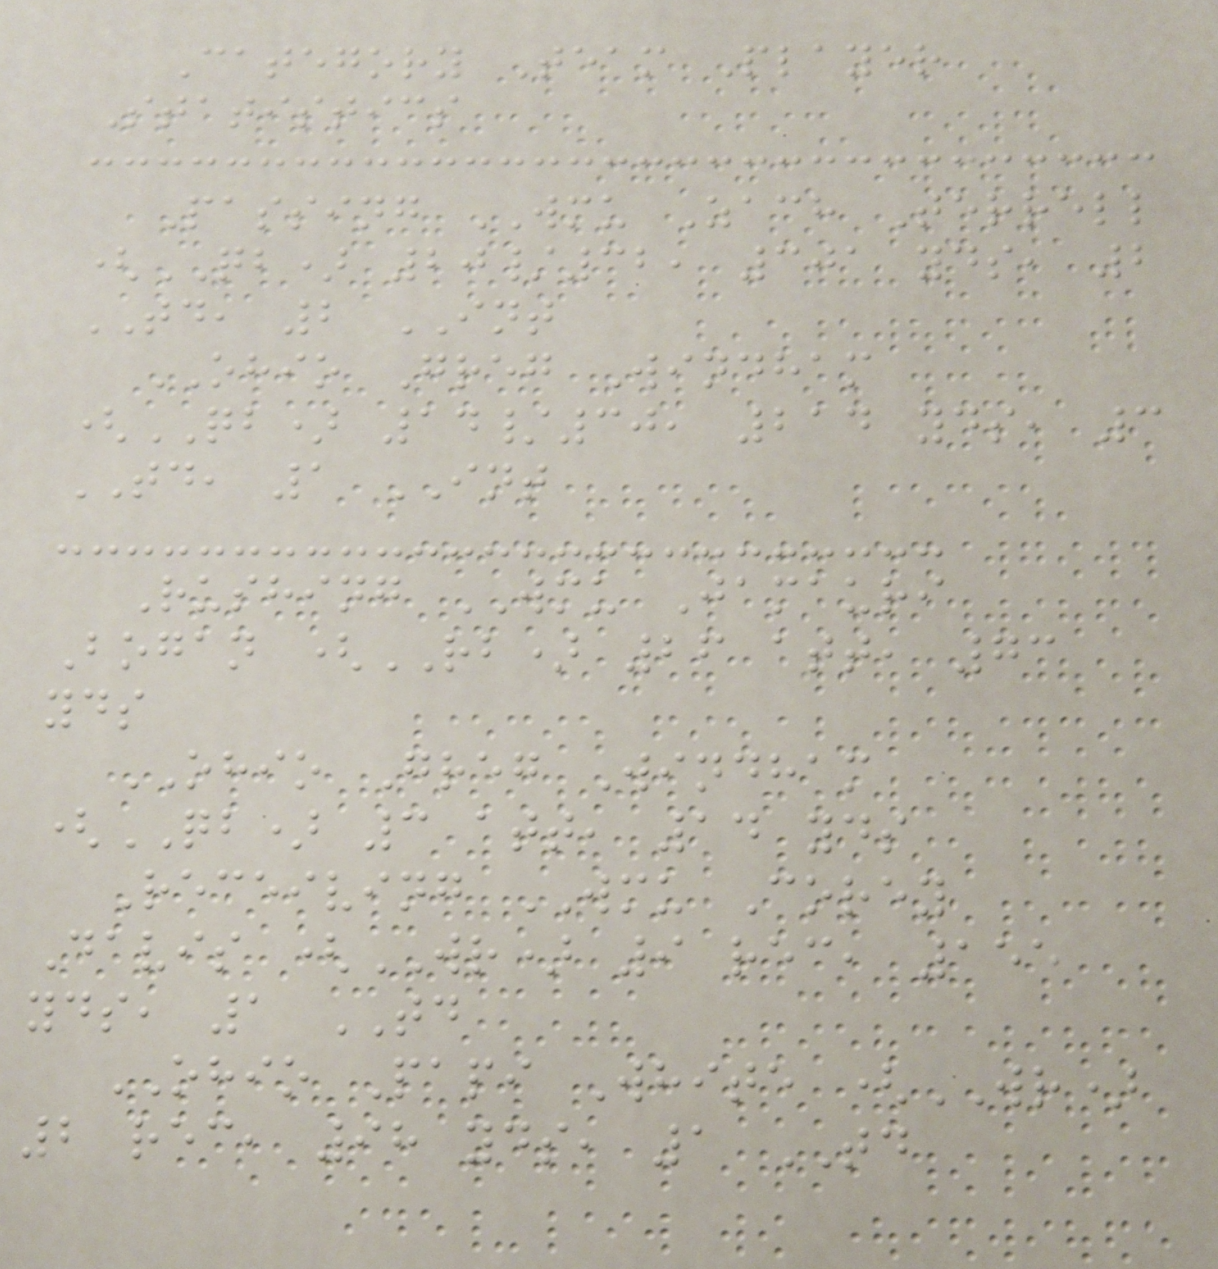Category Team Player
Statistics
Passing WMU Zach Terrell
(QB) 20/32, 301 yds, 2
TD, 2 INT
OHIO Greg Windham
(QB) 14/30, 214 yds, 3
TD, 1 INT
Rushing WMU Jamauri
Bogan (RB) 26 att, 73
yds
OHIO Greg Windham
(QB) 3 att, 14 yds
Receiving WMU Corey
Davis (WR) 9 rec, 155
yds, 1 TD
OHIO Papi White (WR)
2 rec, 98 yds, 1 TD
